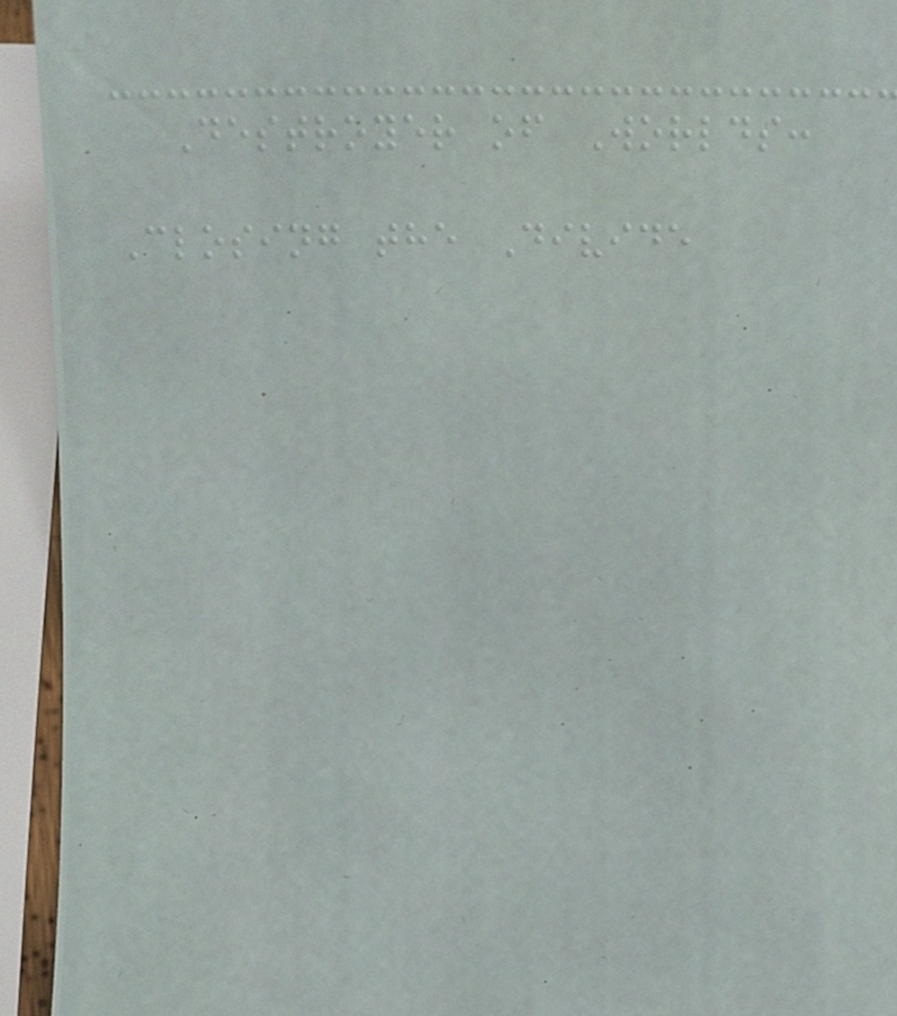Destroyer of Worlds:
Closing the Divide
